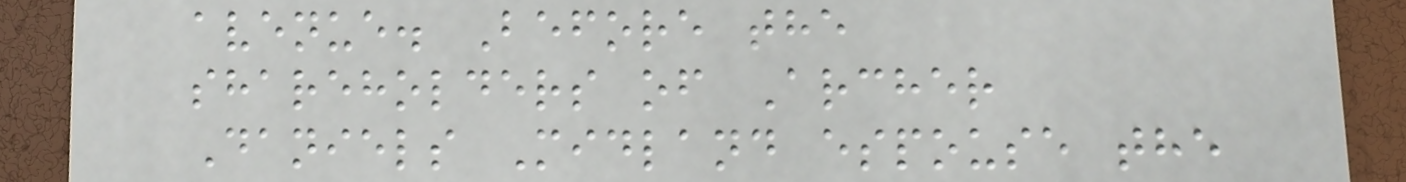avenue. Before the
shareholders of Archer
Daniels Midland espouse the
